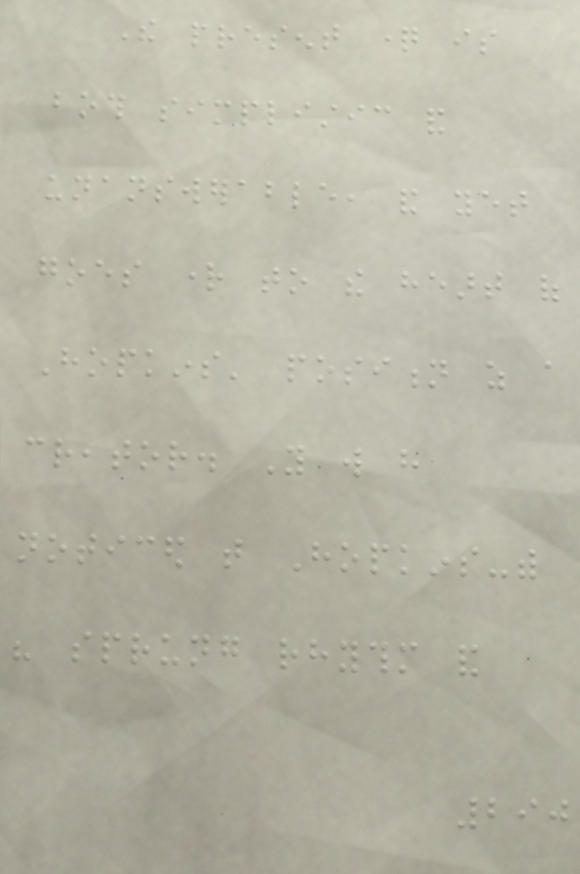The present question is
both simplistic and
unanswerable, and yet
goes right to the heart of
Hopkins' position as a
creator. You will have
noticed that Hopkins-with
his sprung rhythm and
290
